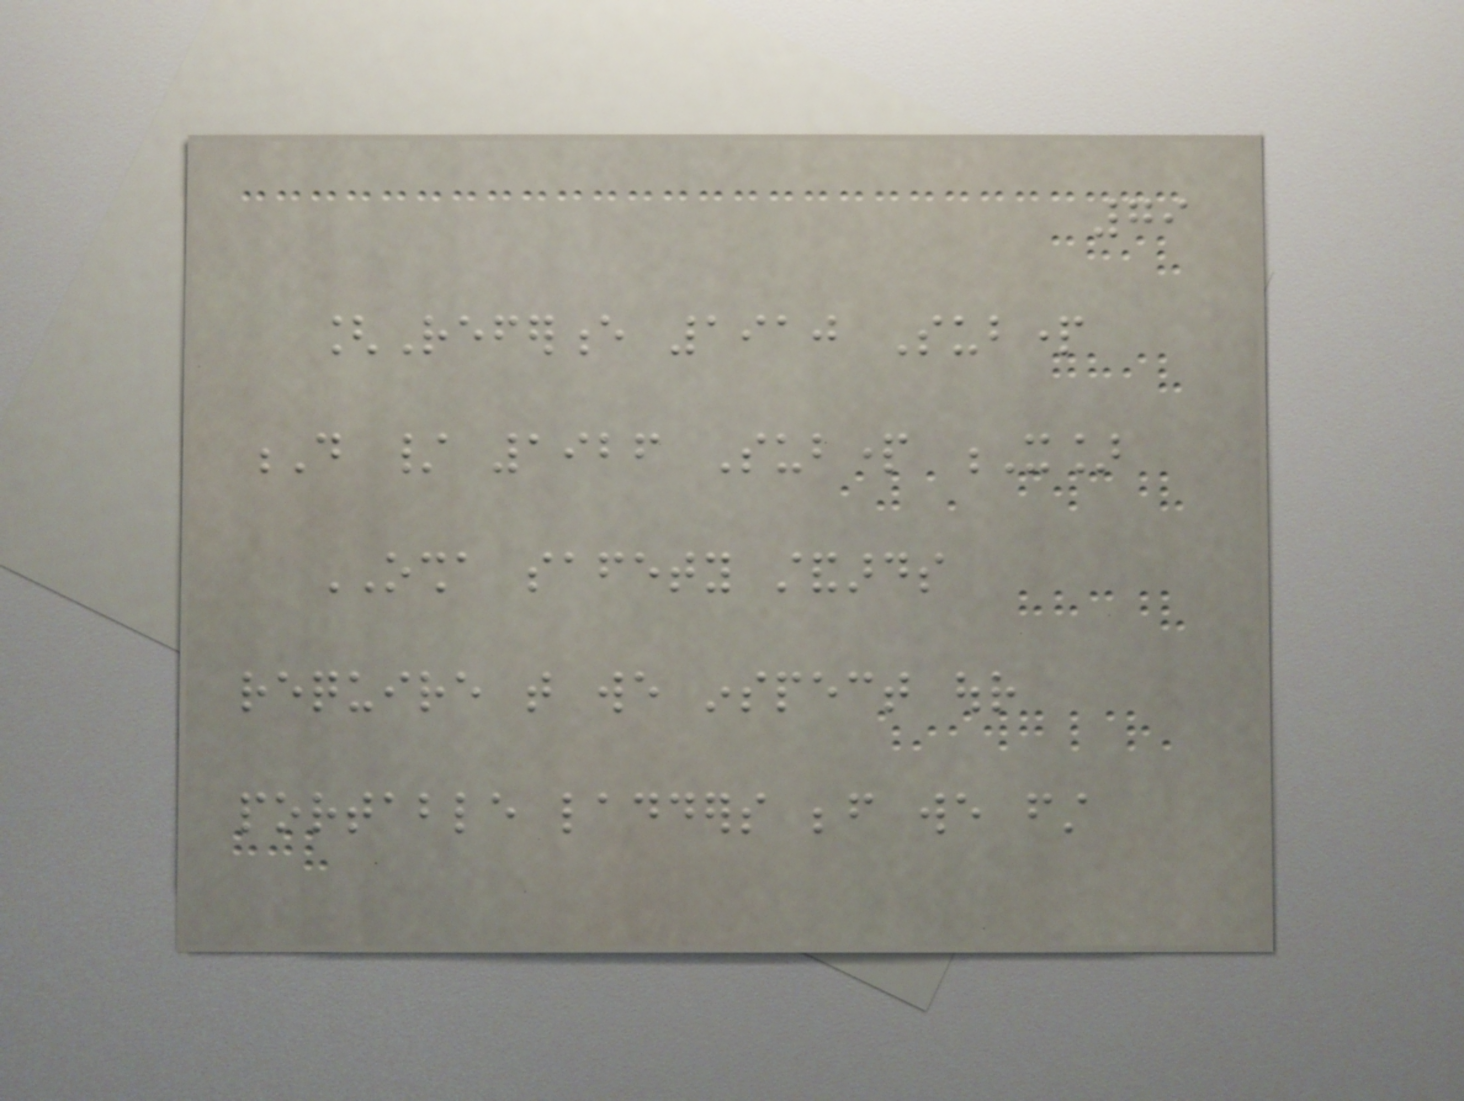79
[Reference 1910 Subpart
D / 1926 Subpart X]
OSHA safety standards
require that we inspect our
portable ladders before we first
